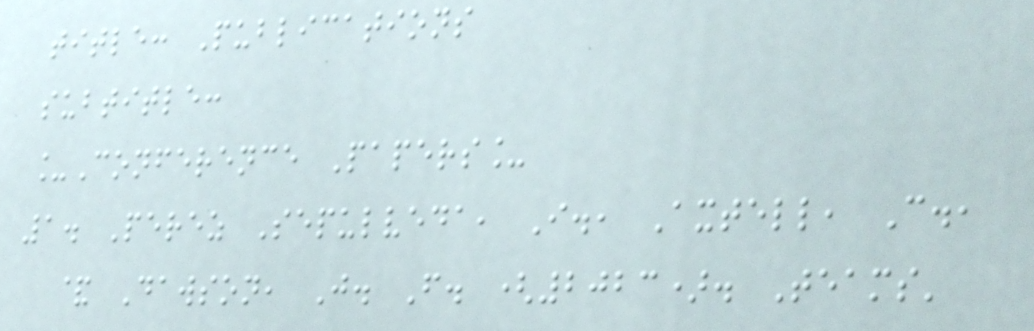title: Publications
subtitle:
_Conference Papers_
1. Perez Sepulveda, I., Axtell, C.,
& Dawson, J. F. (2023). Teams'
